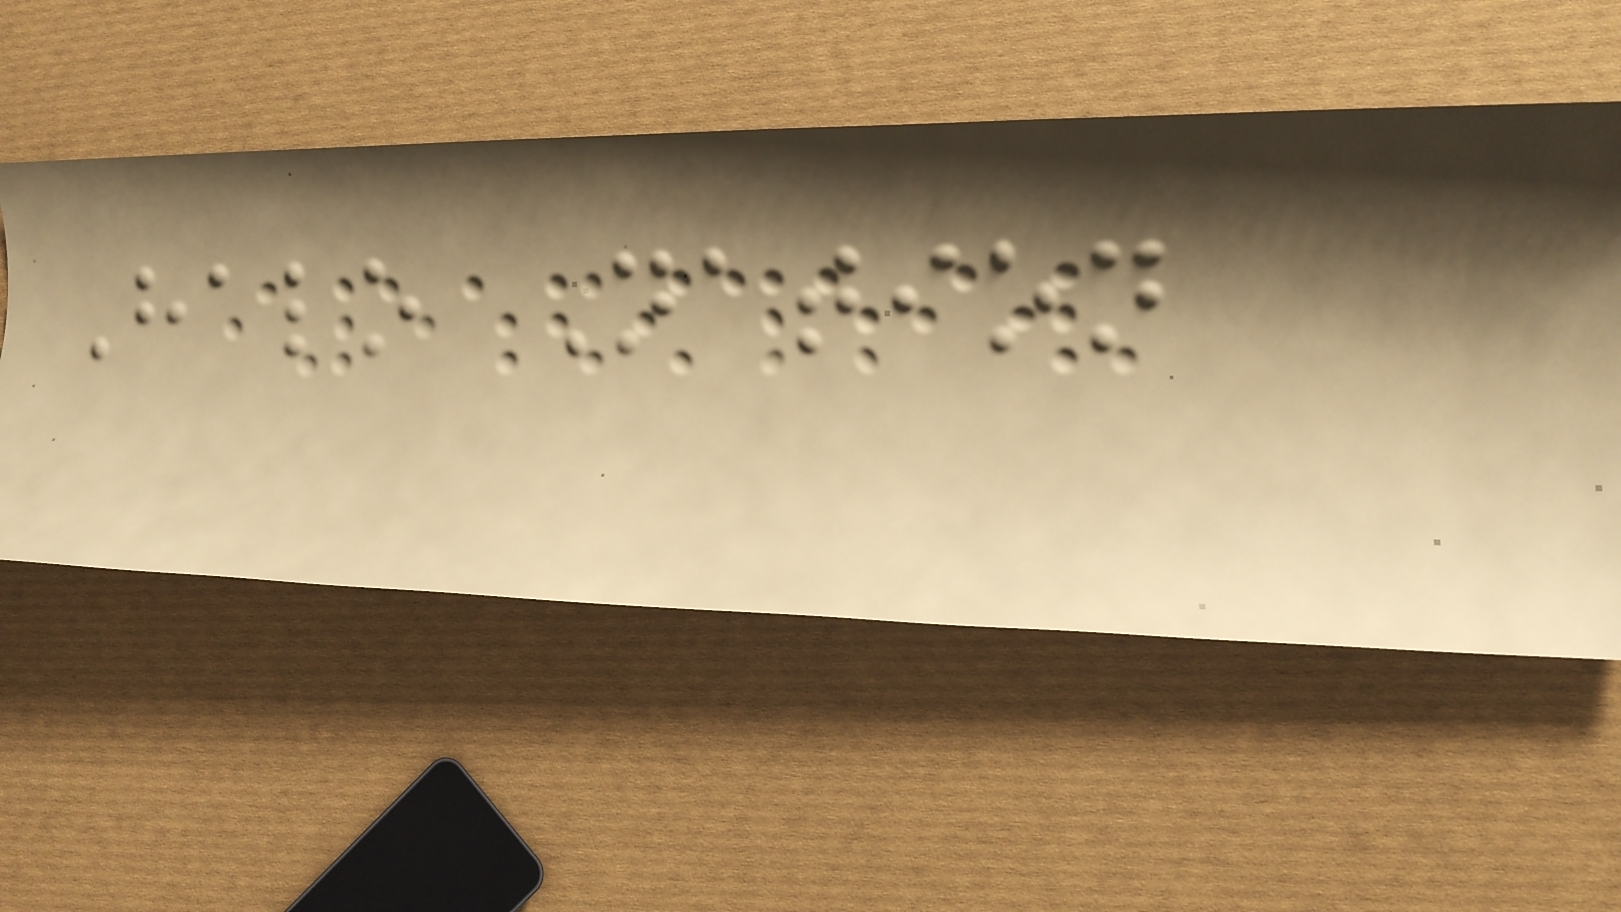Halo Nation
